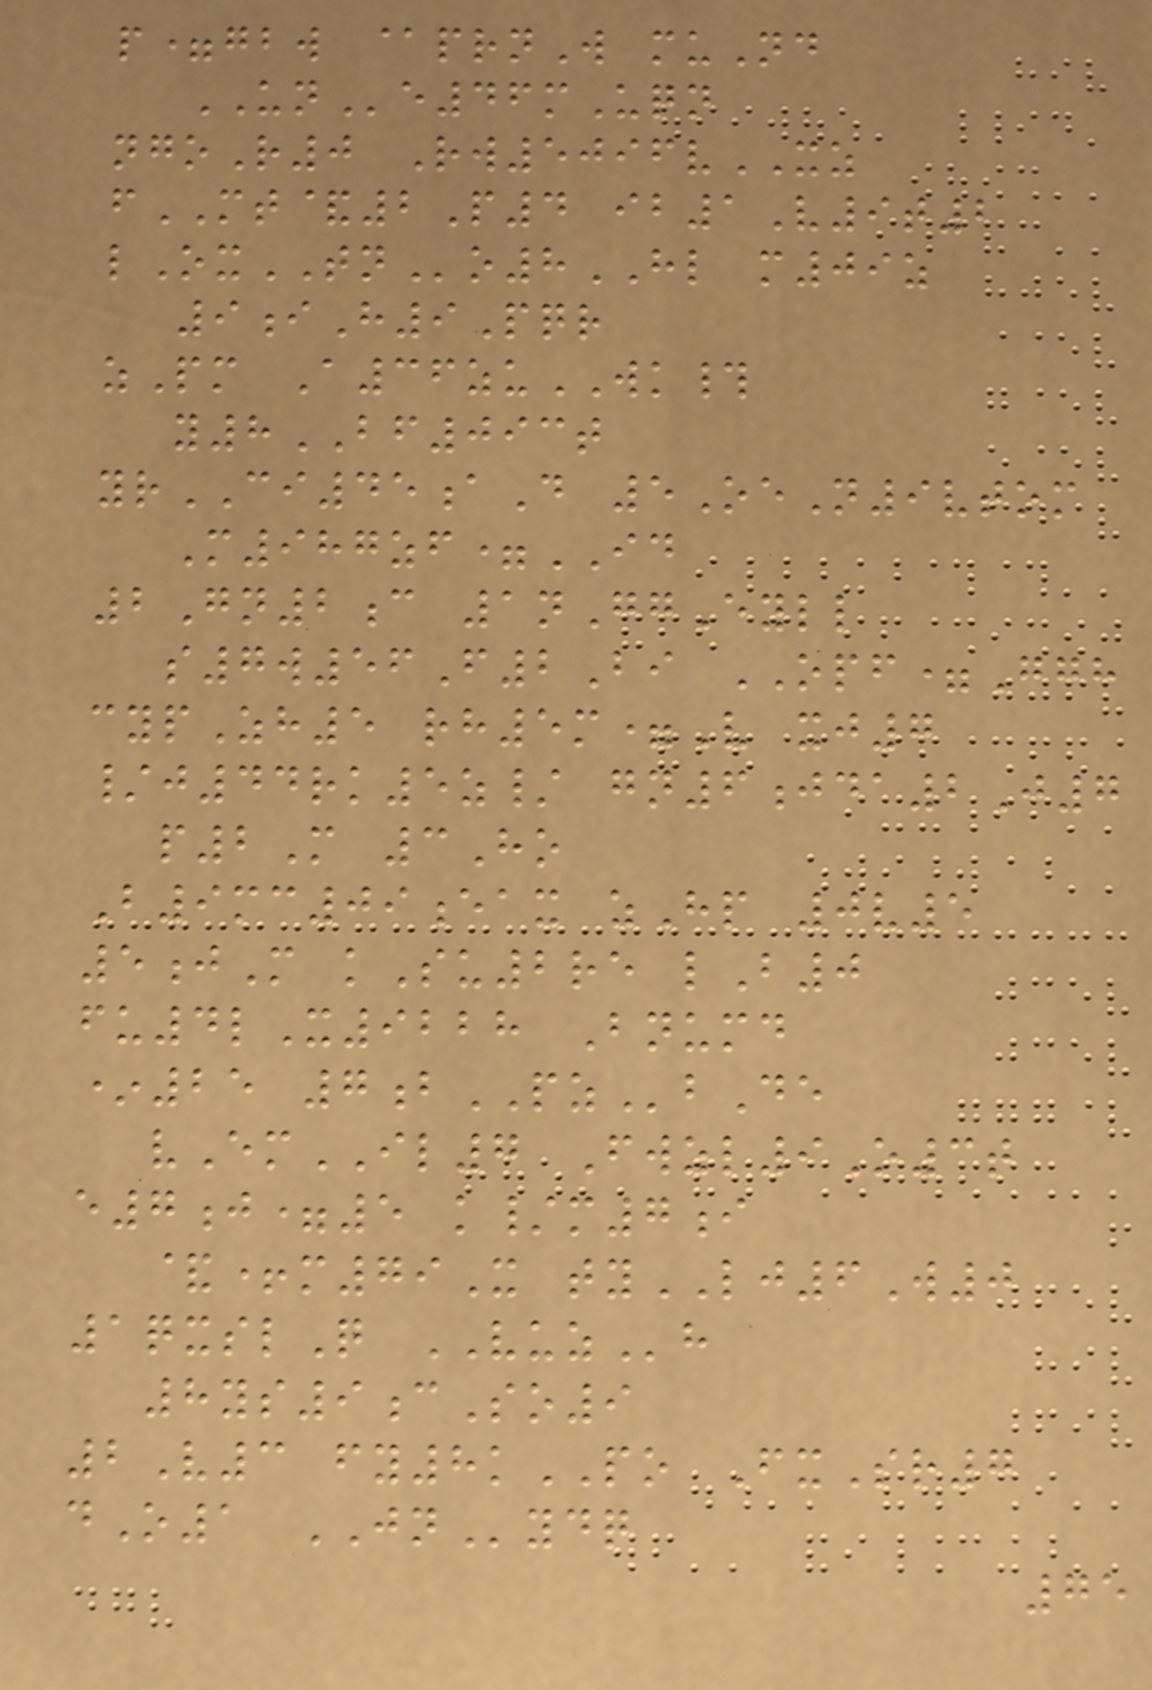p=gbw @prnW muNd
UNe46mUqn
ngoR0 Rw5096vXZ
fMT&2P4 ib1V9t2
lOxTNo8HL m09z
9iH9Pqr
zPm A36zuWK#
y8BF093t
yrCI45aD 5OeN9vtom
M987zf=ID
2Gn2c 1nGgEyll
s7w56F2Bi OPF=Ggh
cypZh5 rh5m=V xj7
/j44rk5z/ gn6jda2J7
p2M 3Ho
B9mc09eax zHp 0v5
5jM kSu2re lB0
fu4lX9228 Bnumd
*25 7bPZbDe
vEmIL7 Fwzl9O3t
e7j=5 k/m7i
&+m79X tyLJ6W0
1qxslQ VUZh
8ys9cSo9
2V3 fy8kPO FxSr7
dO1 JNydq
75
